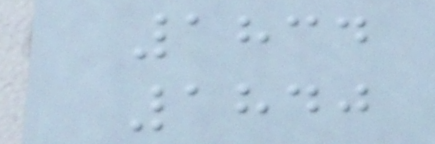1834
1840
